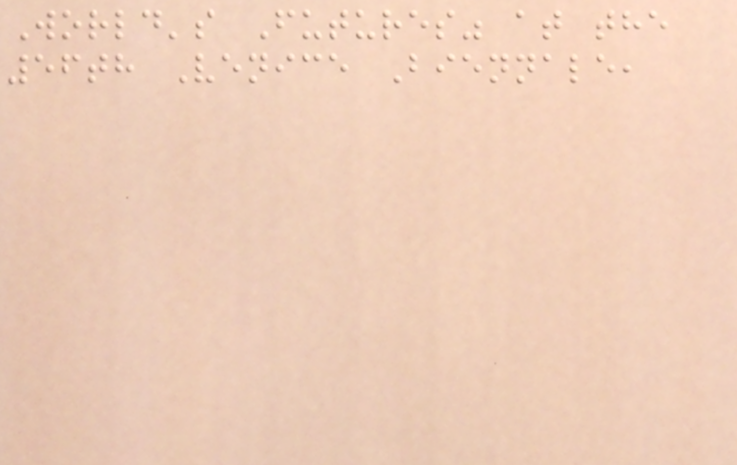World's Futures" at the
56th Venice Biennale,
